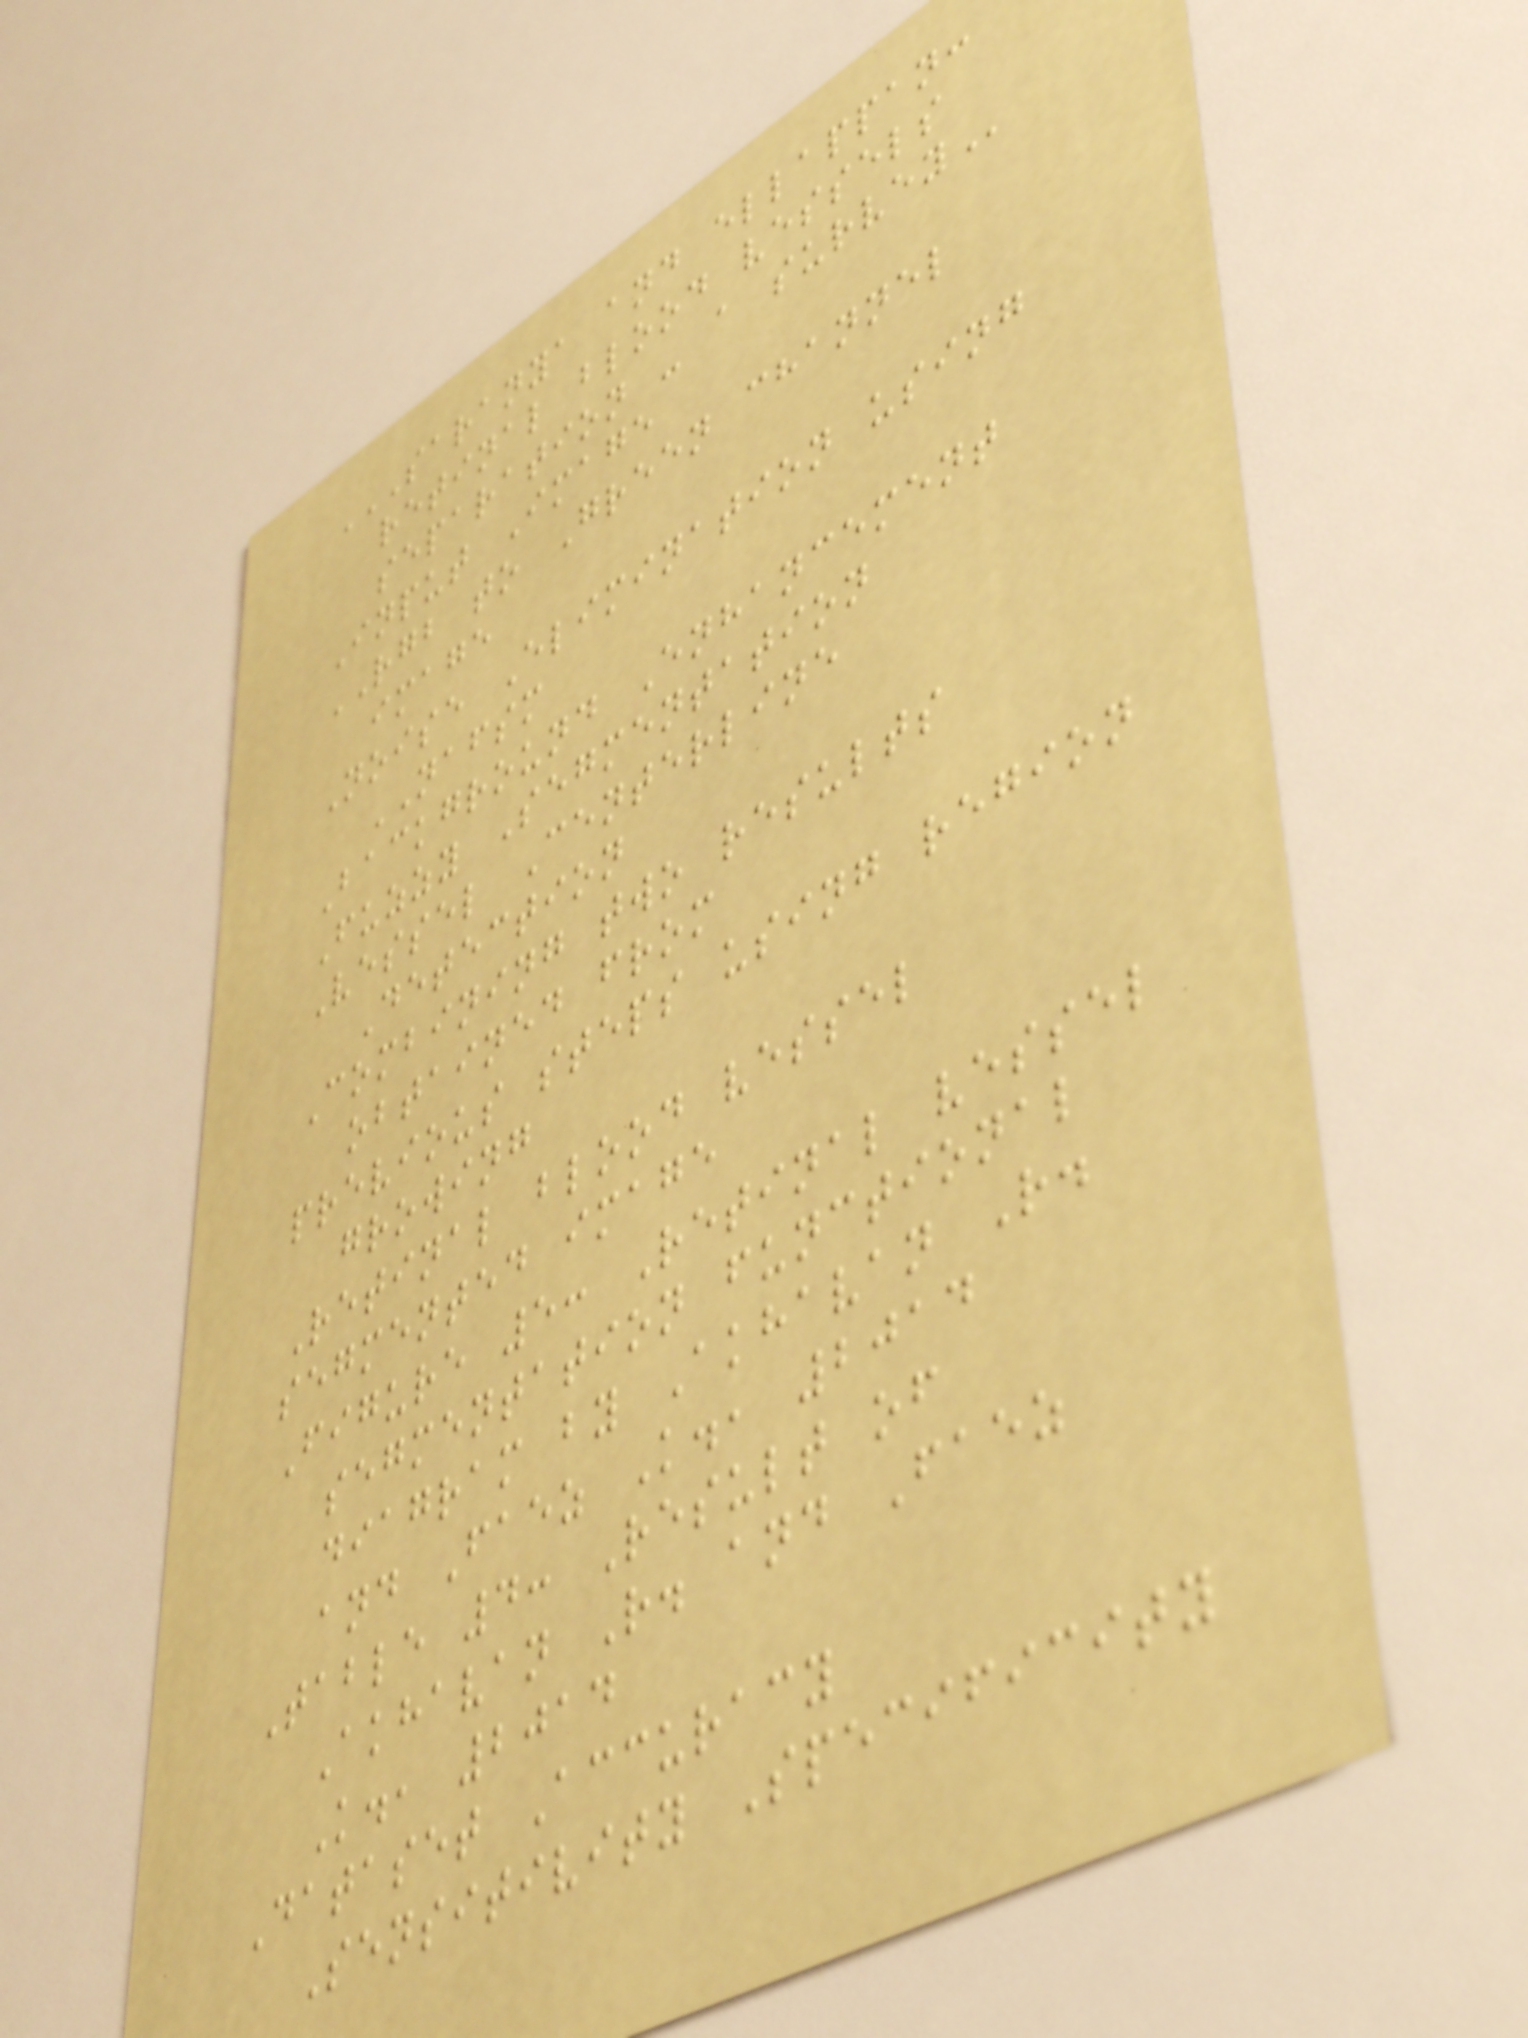SARANYA AND ELLAPPAN:
RETINAL BLOOD VESSELS
SEPARATION - A SURVEY
Input Image
RGB to Green channel
image
Noise Elimination using
NAFSM
Background Enhancement
Fuzzy Segmentation
Vessel Centerline
Detection
Combining two results
obtained from
previous steps using region
growing
Retinal blood vessel
segmented image
Figure 5: Retinal vessel
segmentation functional
diagram by Akhavan R.
and Faez K., 2014
Table 4: Result of
Akhavan R. and Faez
K., 2014
Dataset Accuracy
Sensitivity Specificity
